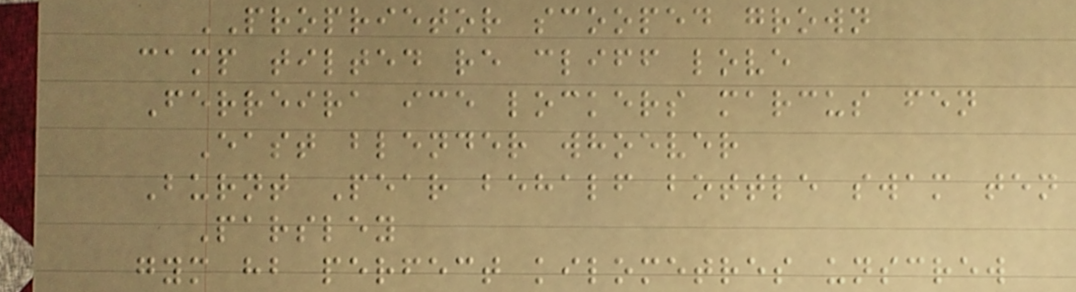PROPRIETOR scooped grown
camp tilted re cliff love
Ferreira ice lockers marcus fen
East blender whoever
Burnt Pear behalf bottle swam ten
Parsley
gym hb perfect kilometres unscrew
